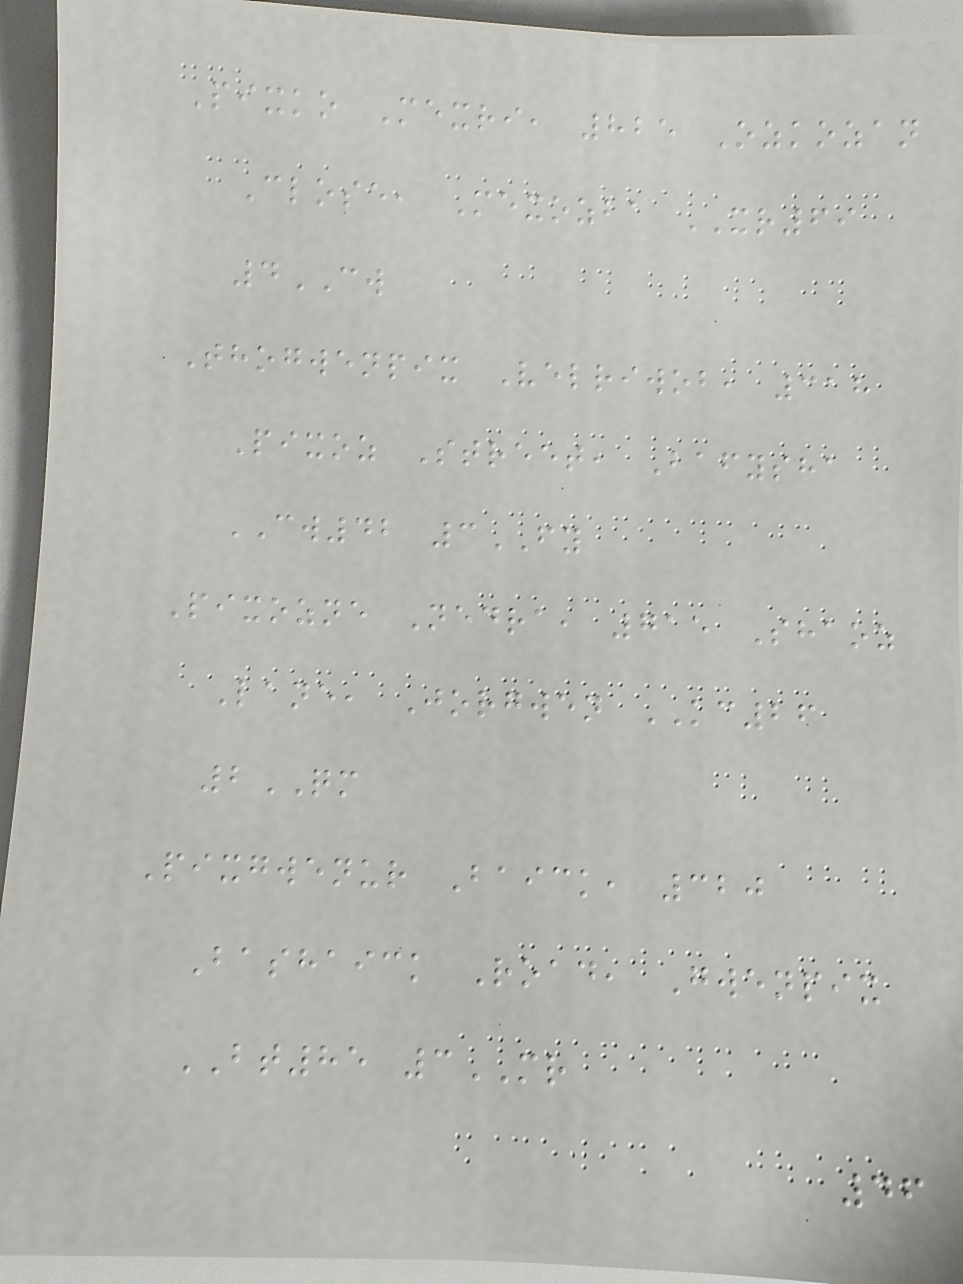Pixko Mexri, 825 Ozkozan
Close, Mexozba XR69
4CW
Thogwenpix Velriwob, 318
Pixoz Street, Bafysha
CW42 3FY
Pixozne Nedra, 715 Shaoz
Lane, Jorgwen KC26
2QM
Pixgwenur Baick, 320
Bashaick Road, Gwenpix
BT85 3MR
46
